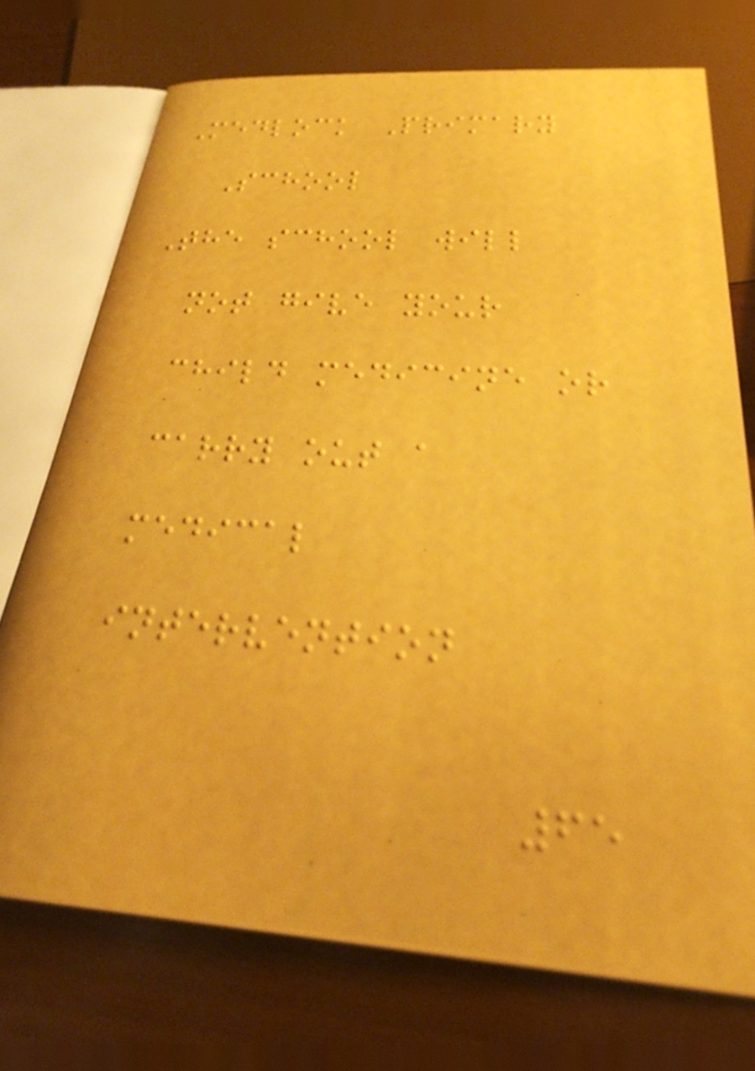Medlock Primary
School
The school will
not give your
child medicine or
carry out a
medical
intervention
65
